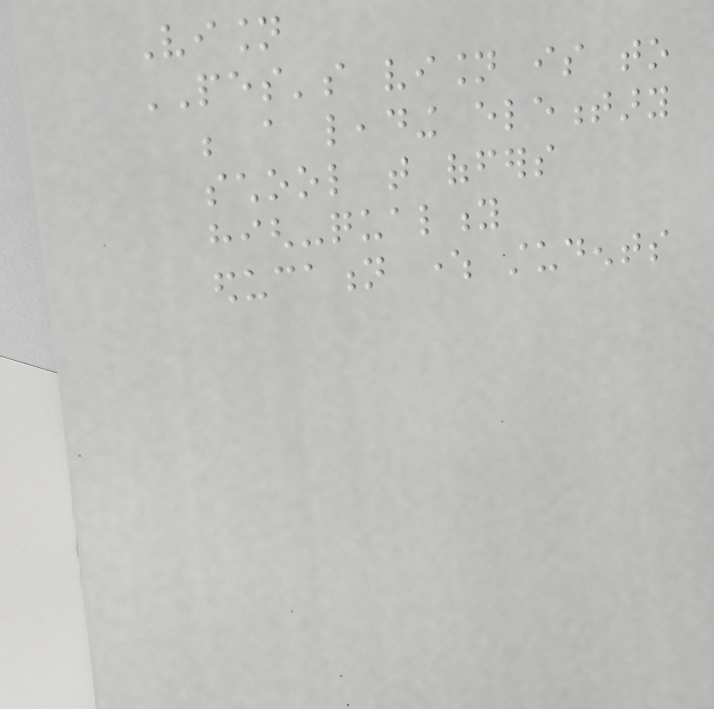Vision
PES's vision is to
be a leading elementary
school that offers
high-quality
education where students
